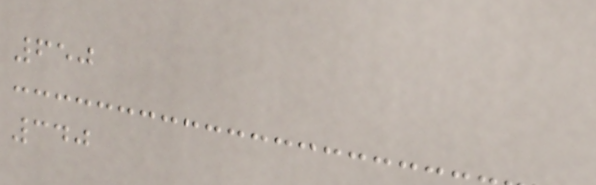650
340
